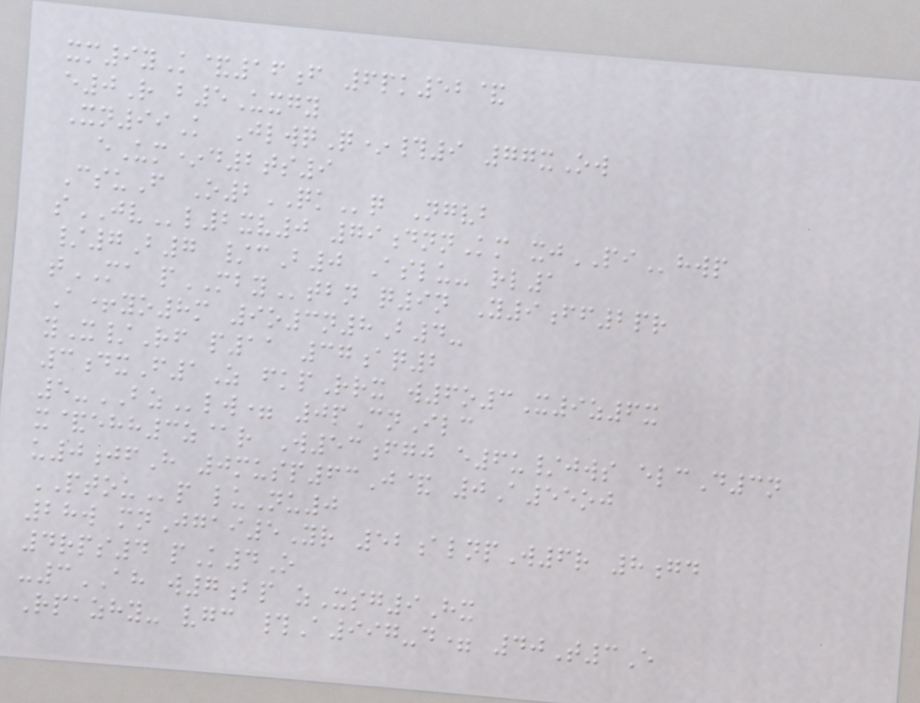xm9yK&16f 6pk52&
e0R b5Uxgy
Xn99K JlwqQ*#9 77xOw
eUm*d2ts9
CsuF O2QKq Ngvb
sJVl2xv0 79dnnKm xjPIhwp
/7B7 /cB0 Aslu- rl1
tMA pMBYtbn q9n Y9ff2pr
A+yo8m 9o3n8B4-
yX/Rf p11 37aq2
3dxF1Z fkpRrx w6o3X9z6x
5-BZlw= 0pCnIlc
x&ehh3z@r W53fgj e6u/jws elcD3n
u0jfH 0musp63J& 0A55oj
PTOUp luNu0
28w mnJgai5Yr 52alnpW6r 8gd
4rps4 pK4O
-3AH w7bp zXsg9Hx
Rpazhy- vgc #A997-d= 40T3E
